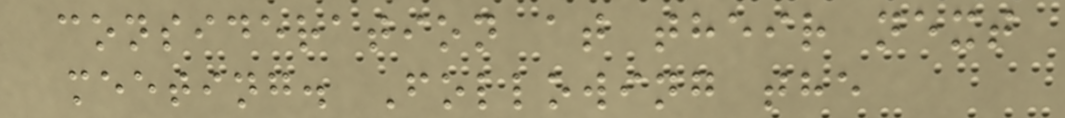consideration at their next
meeting. Following the
